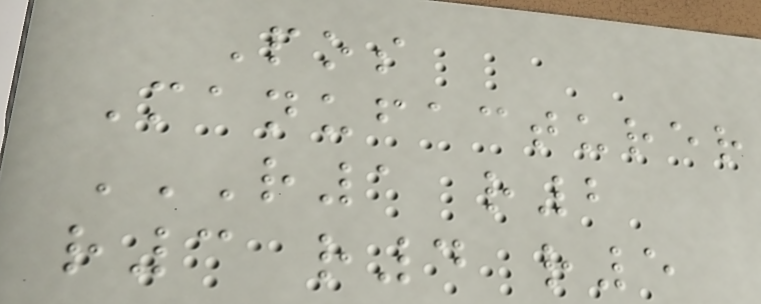Pos
Manufacturer
R1 R2
R3 R4 R5
